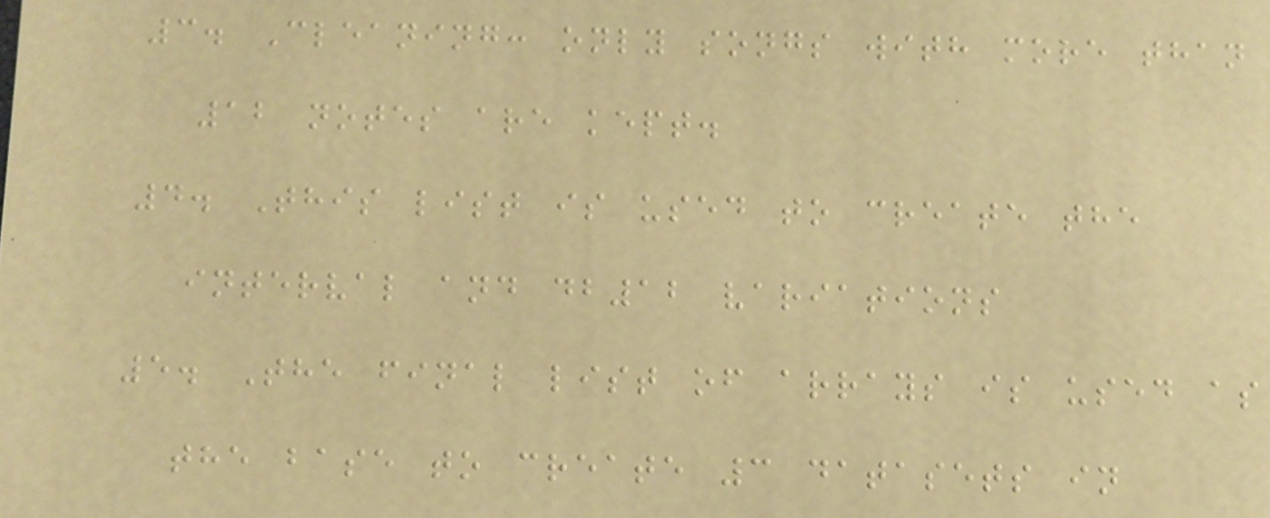3. Cleaning: only songs with more than
12 notes are kept.
4. This list is used to create the
interval and db12 variations
5. The final list of arrays is used as
the base to create 3 datasets in
